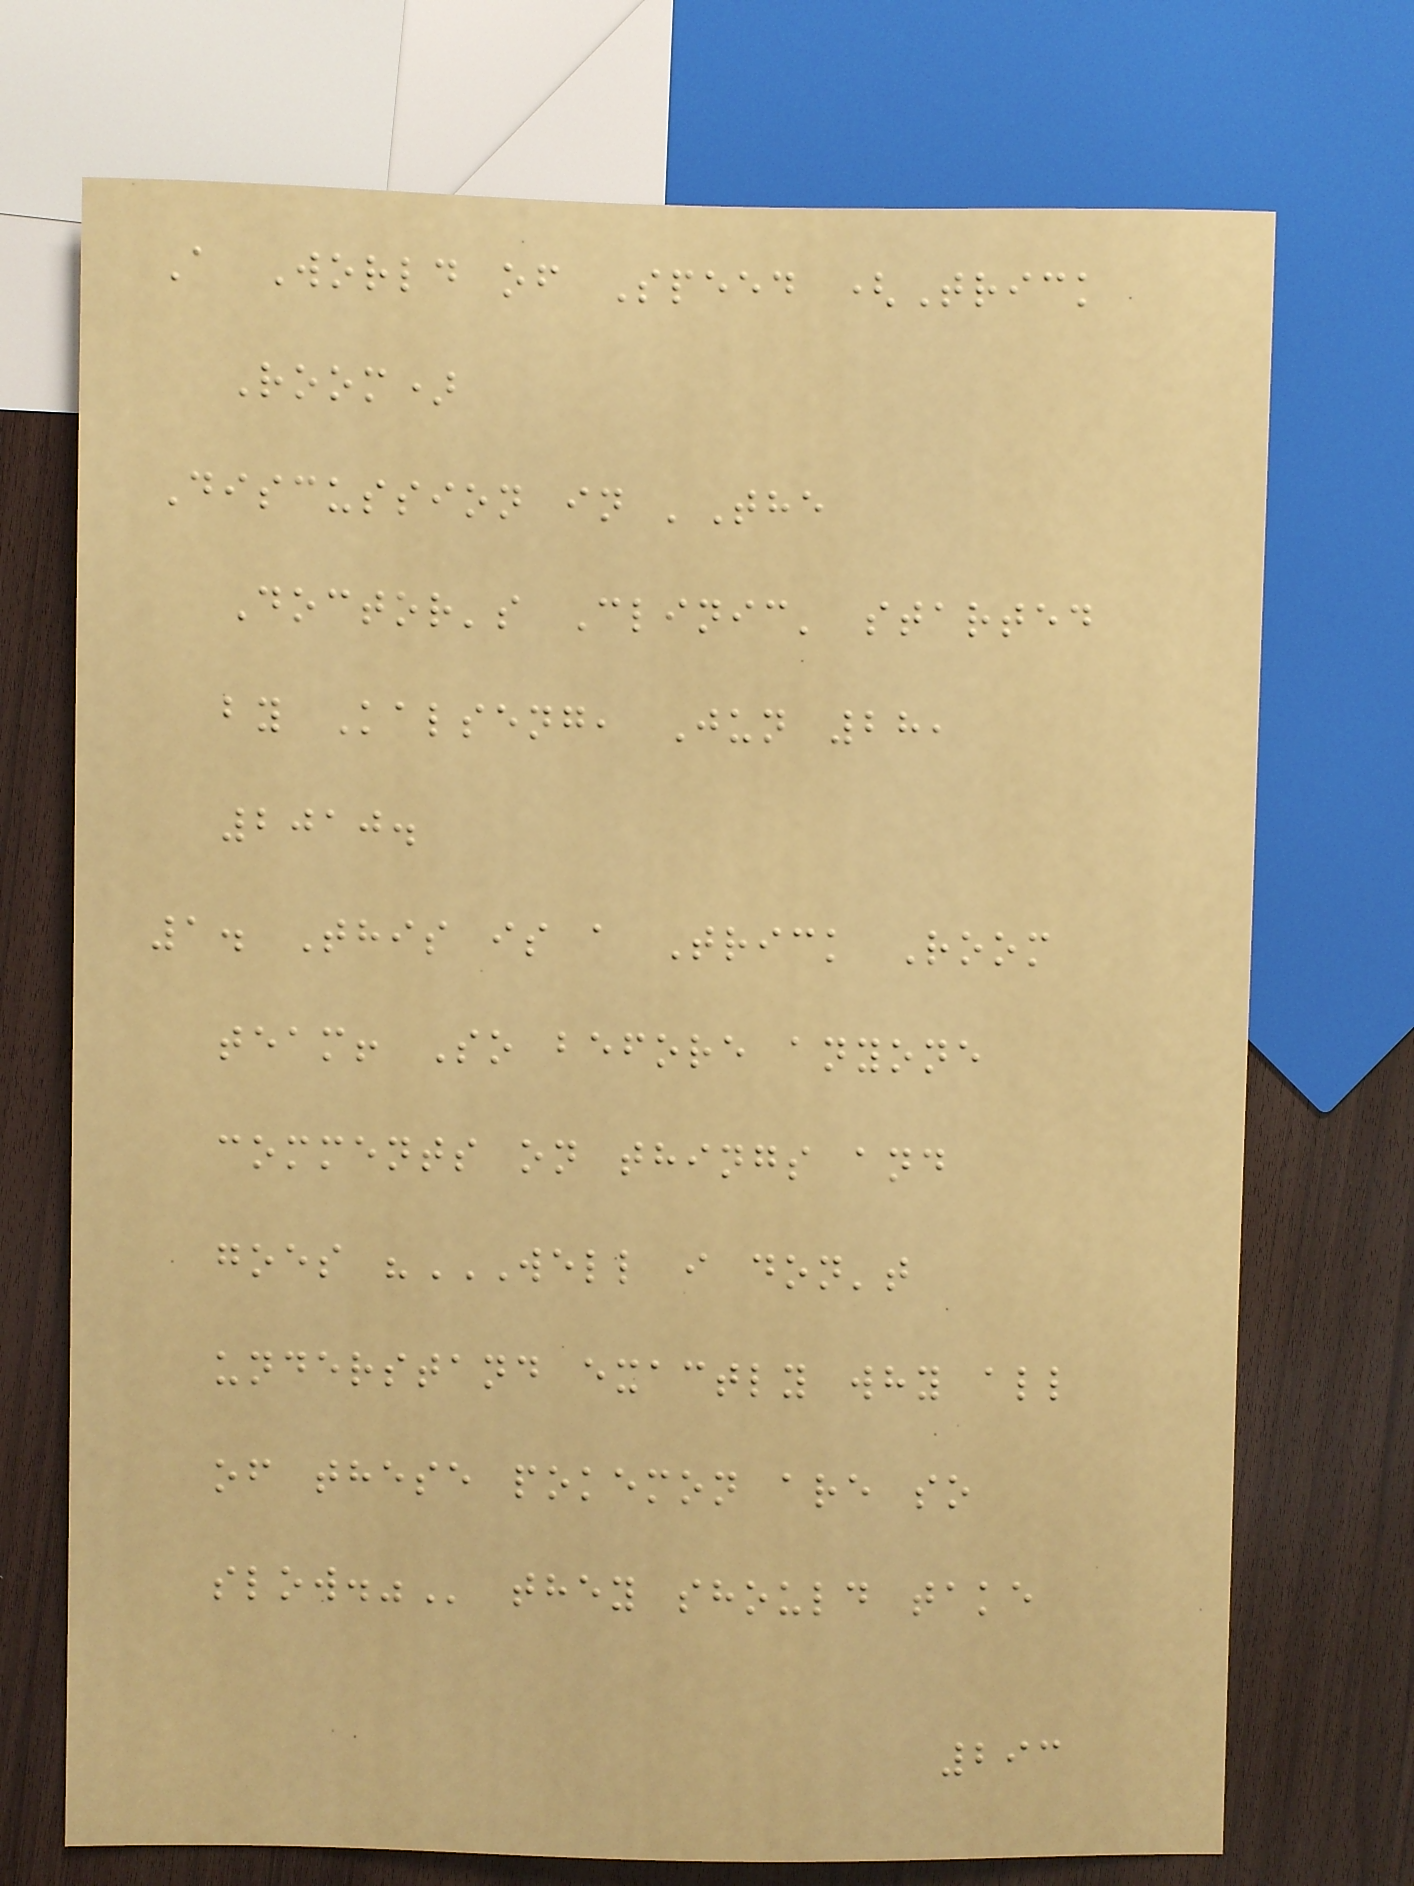A World of Speed (Trick
Room)
Discussion in 'The
Doctor's Clinic' started
by Kalseng, Jun 28,
2010.
1. This is a Trick Room
team! So before anyone
comments on things and
goes "WELL I DON'T
UNDERSTAND EXACTLY WHY ALL
OF THESE POKEMON ARE SO
SLOW." they should take
293
